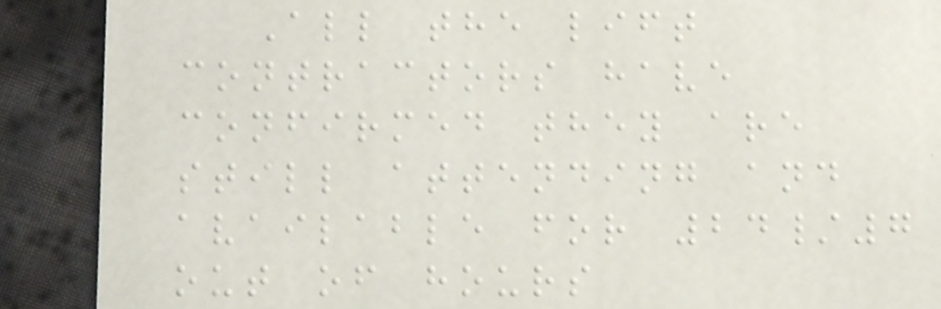All the lift
contractors have
confirmed they are
still attending and
available for 24/7
out of hours
